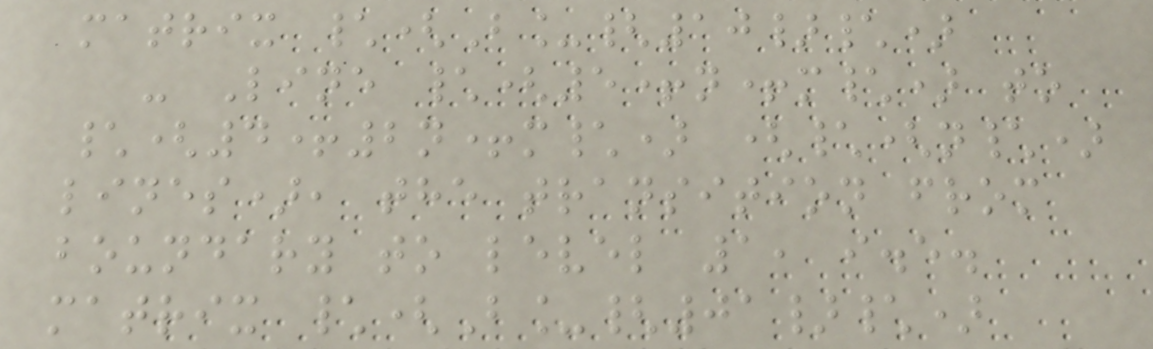matrix \(B_{10}\)
- Line \(5+n+m\) to
\(4+2n+m\) (\(n\)
lines), the transition from
boundary to level 1, i.e.
matrix \(B_{01}\)
